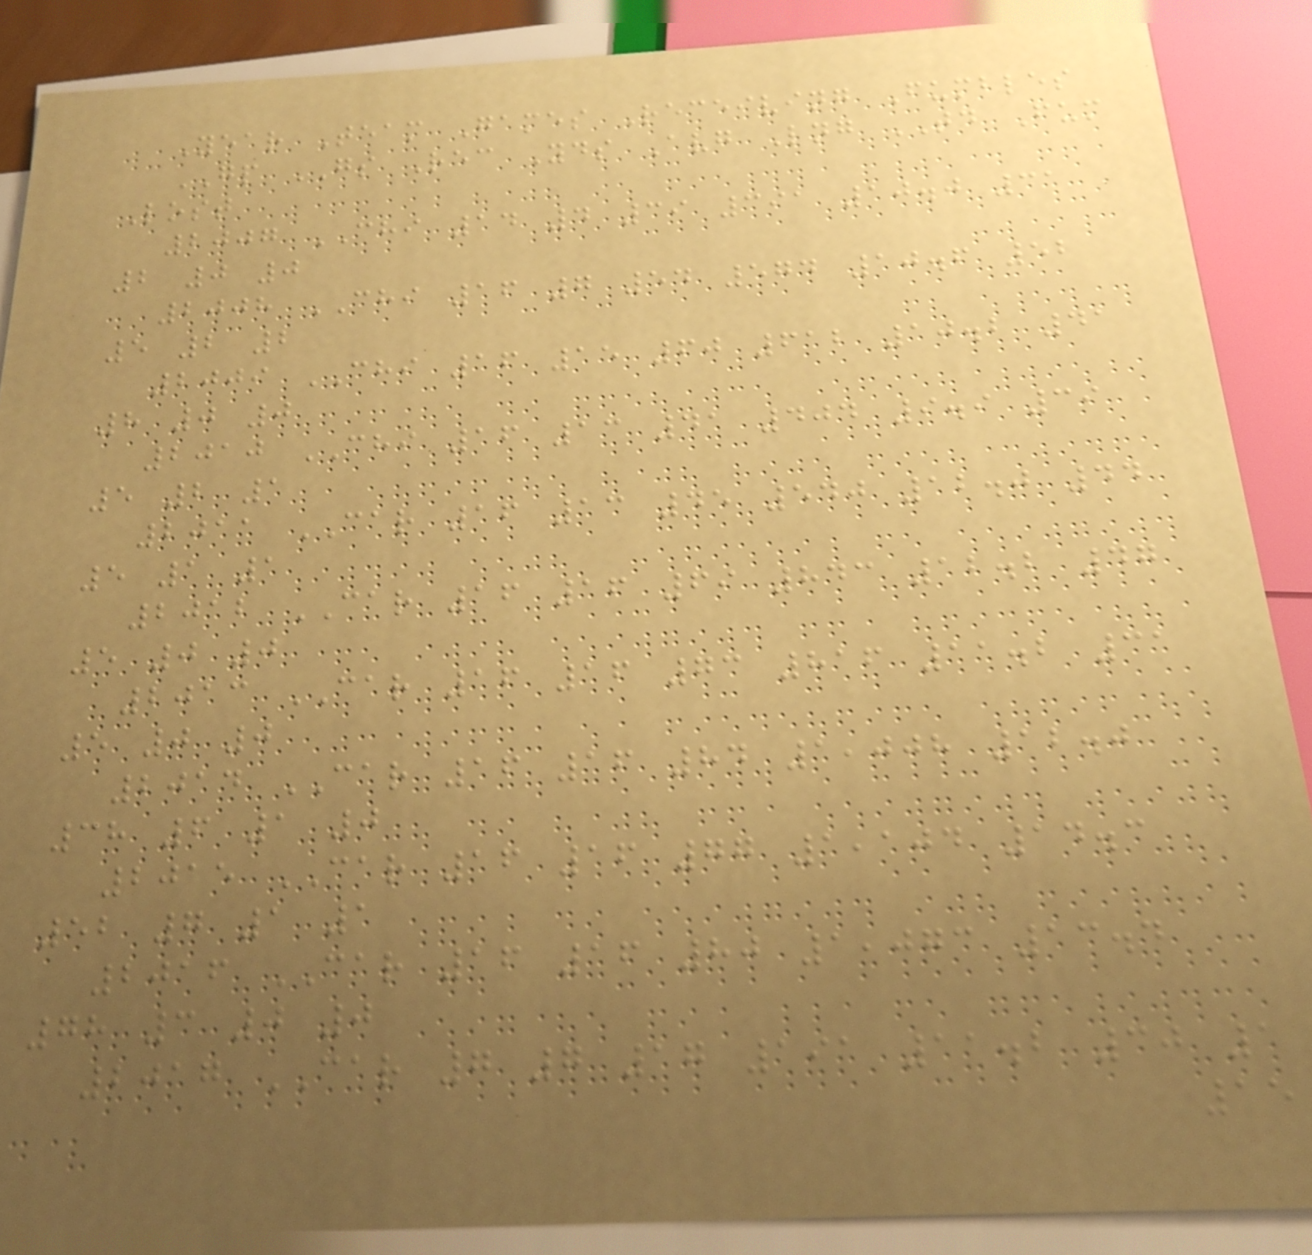Year Team Games Receiving Fumbles
GP GS Rec Yds Avg Lng TD Fum
Lost
2007 CHI 14 4 39 391 10.0 31
2 0 0
2008 CHI 16 7 54 574 10.6 52
5 2 2
2009 CHI 16 15 60 612 10.2 41
8 0 0
2010 CHI 16 13 41 404 9.9 39
5 2 1
2011 CAR 16 13 45 540 12.0 44
5 1 1
2012 CAR 16 16 69 843 12.2 47
5 0 0
2013 CAR 16 16 73 816 11.2 31
5 0 0
2014 CAR 16 16 84 1,008 12.0
38 6 1 0
2015 CAR 16 16 77 1,104 14.3
52 7 1 1
2016 CAR 16 16 80 1,073 13.4
78 3 0 0
2017 CAR 7 7 17 191 11.2 30 1
15
